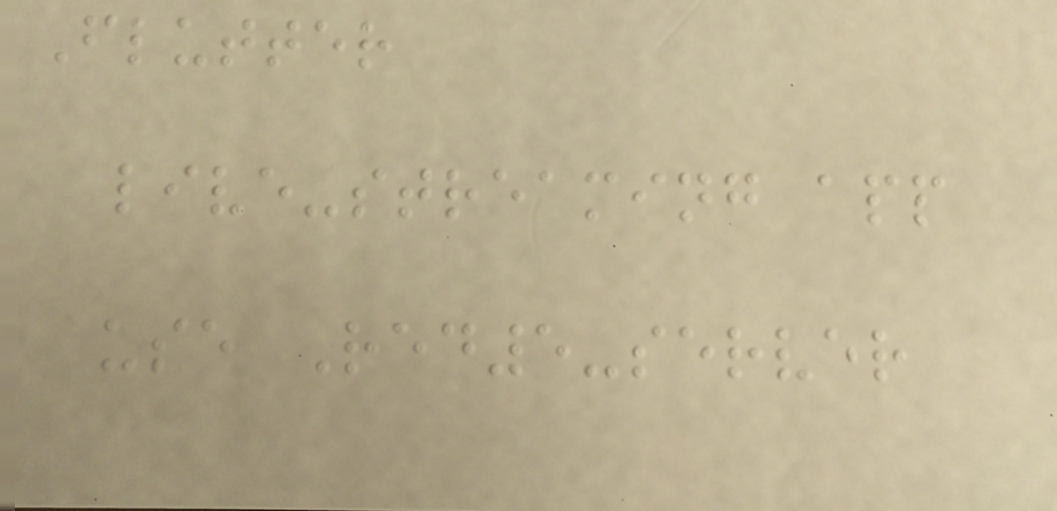Flutter
live-streaming app
use Red5-server
